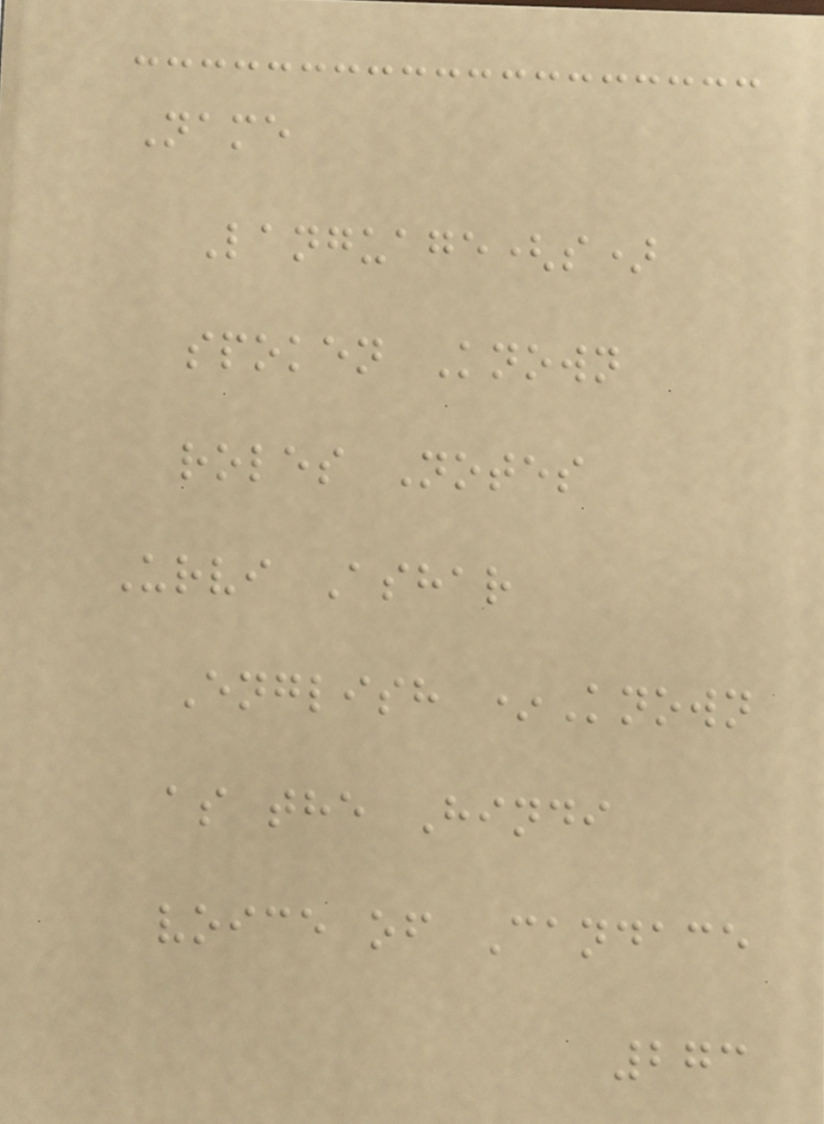Name
Language(s)
spoken Known
roles Notes
Urvi Ashar
English *Known
as the Hindi
voice of Candace
273
